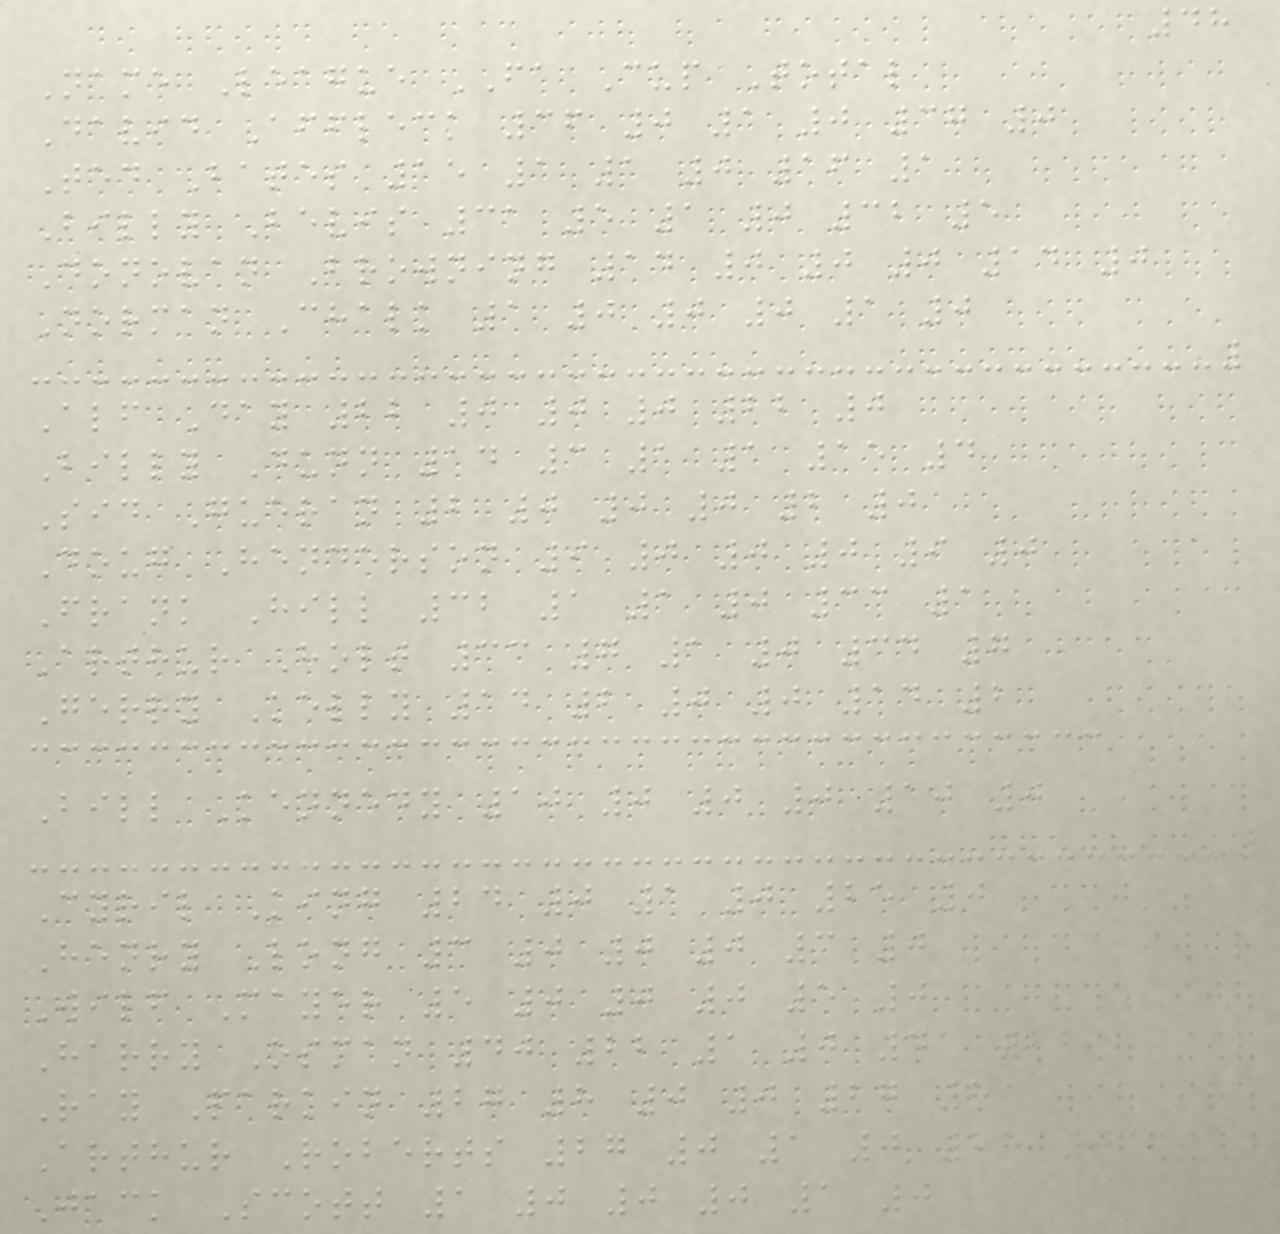48
Name League FA Cup Total
David Affleck 36 0 1 0 37 0
Ted Bates 15 1 1 0 16 1
Billy Bevis 31 5 1 0 32 5
Donovan Browning 14 0 0 0 14 0
Norman Chalk 1 0 0 0 1 0
Alf Day 22 0 0 0 22 0
Billy Dunn 14 3 1 1 15 4
Sid Gueran 2 0 0 0 2 0
Doug Henderson 9 0 0 0 9 0
Frank Hill 32 1 1 0 33 1
Arthur Holt 33 7 1 0 34 7
Gerry Kelly 14 2 0 0 14 2
Bill Kennedy 10 0 0 0 10 0
Cyril King 24 0 1 0 25 0
Henry Long 3 0 0 0 3 0
Wilf Mayer 5 0 0 0 5 0
Harry Osman 40 22 1 0 41 22
Ray Parkin 27 8 0 0 27 8
Arthur Roberts 27 0 1 0 28 0
Jack Scott 1 0 0 0 1 0
